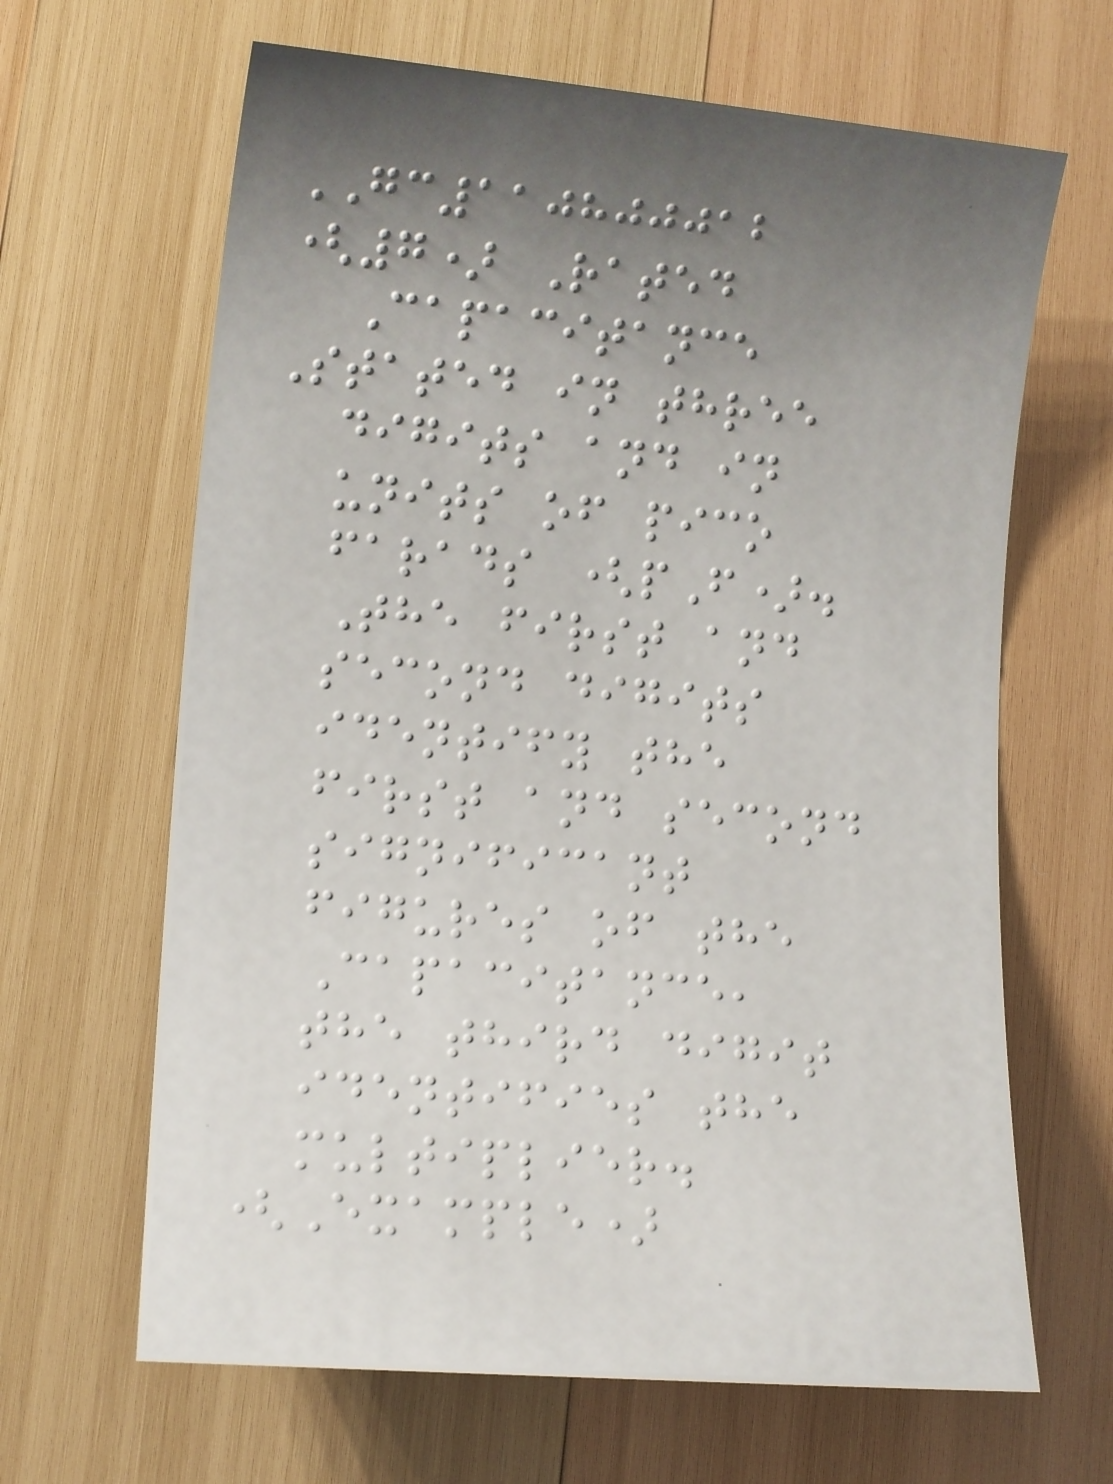GC110800012
(7) Rated
Capacitance
Stated in three
digits and in
units of pico
farads (pF).
The first and
second digits
identify the
first and second
significant
figures of the
Capacitance,
the third digit
identifies the
multiplier.
(Example)
